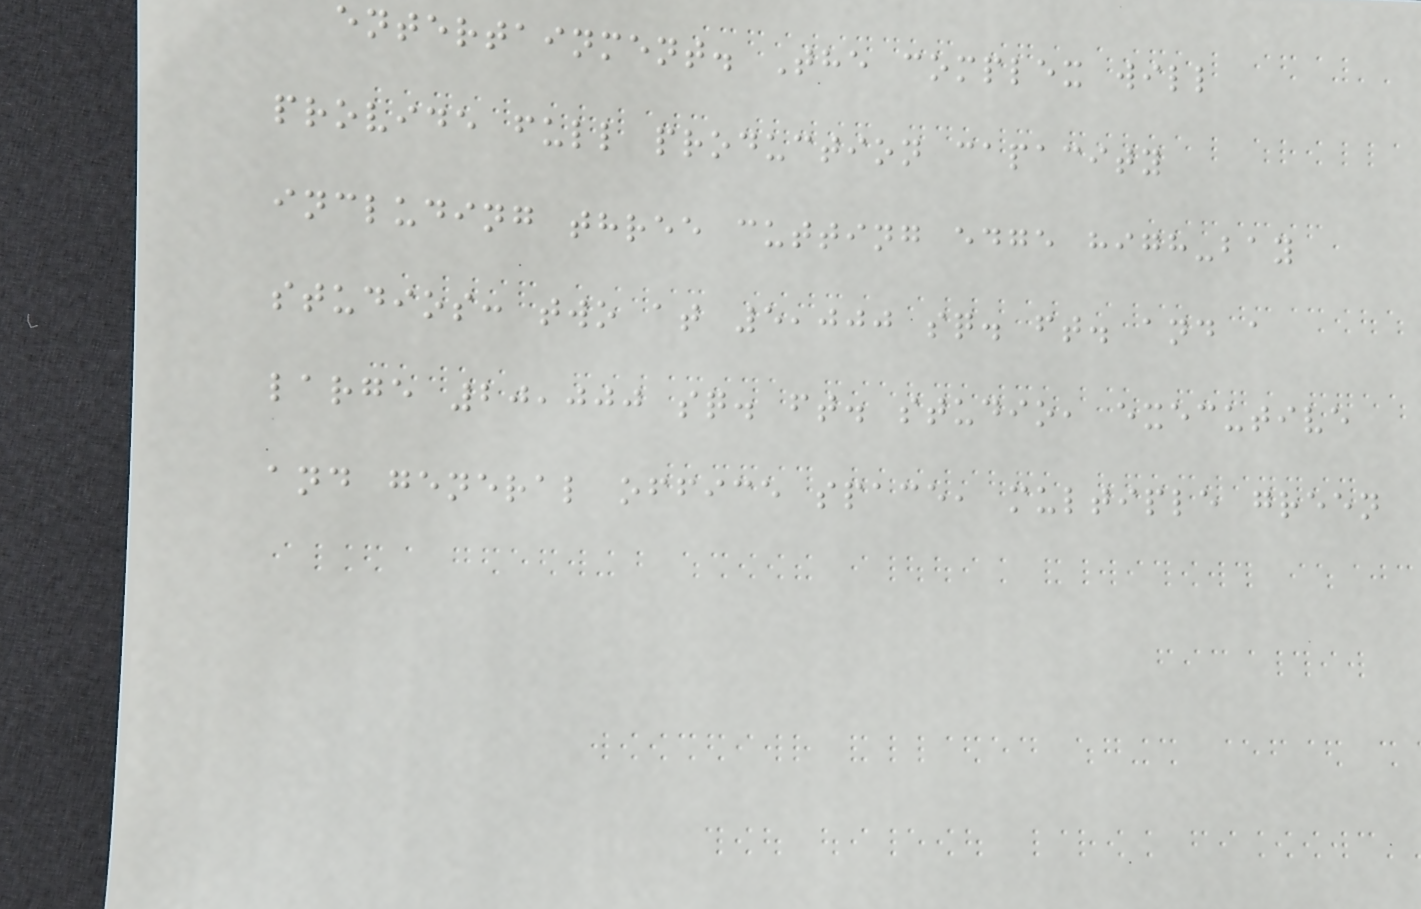entertainment. The complex will
provide full production capacity
including three cutting edge high-bay
studios: two at 5,000 sq. ft. and a
large 20,000 sq. ft. studio, executive
and general office space, multiple green
